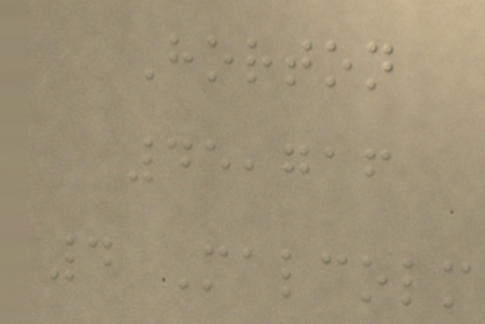Horton
45,716
4 Malcolm
